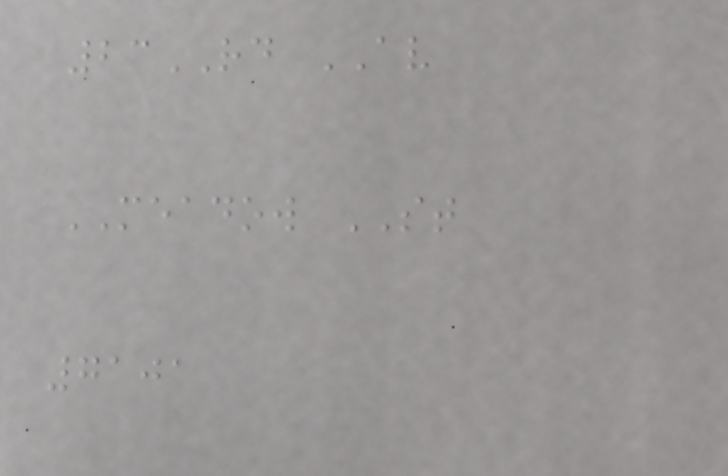23RD AV
MEADOW ST
7101
